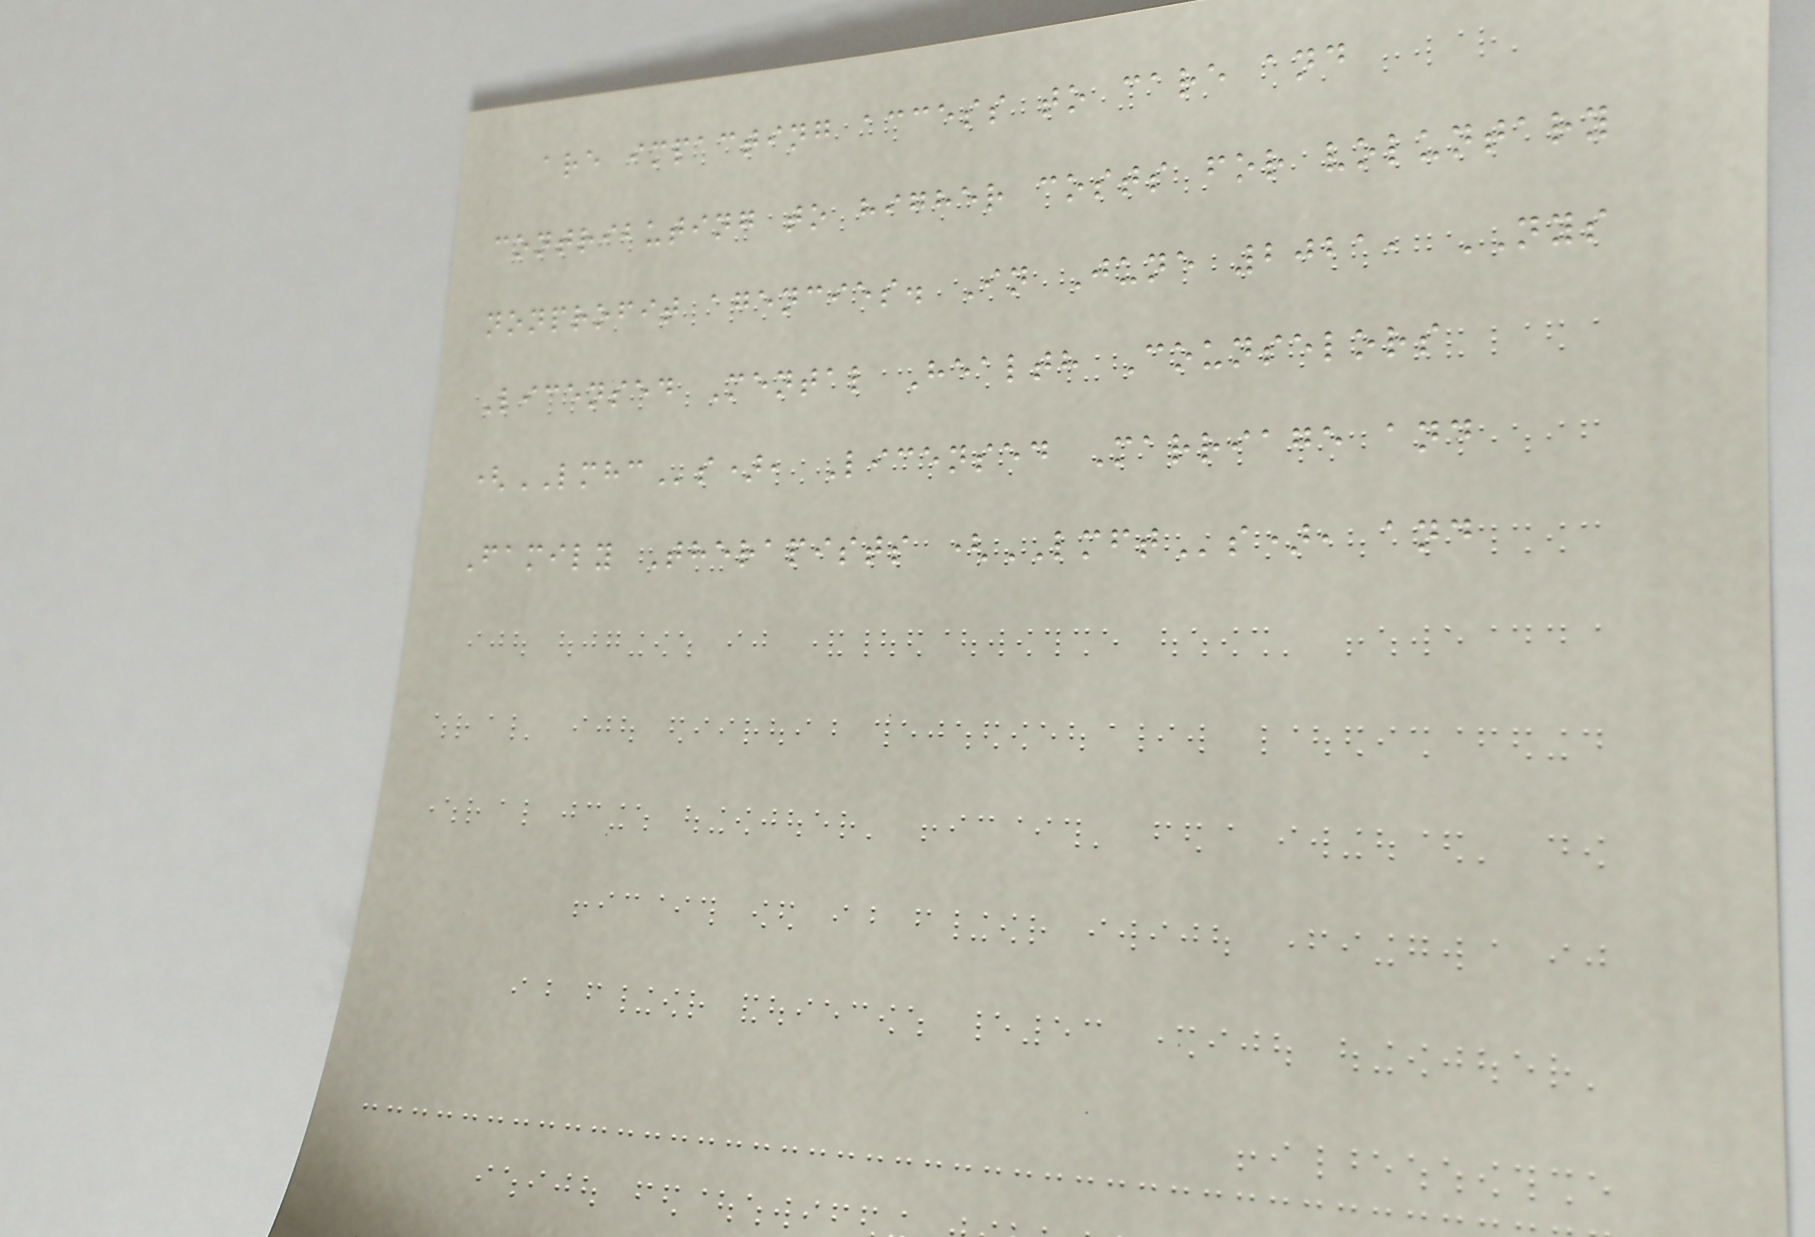are impacting access to care and
contributing to higher costs for voluntary
nonprofit agencies. In June 2021, NYS
Licensed Mental Health Counselors
(LMHCs), Licensed Marriage and
Family Therapists (LMFTs), and
